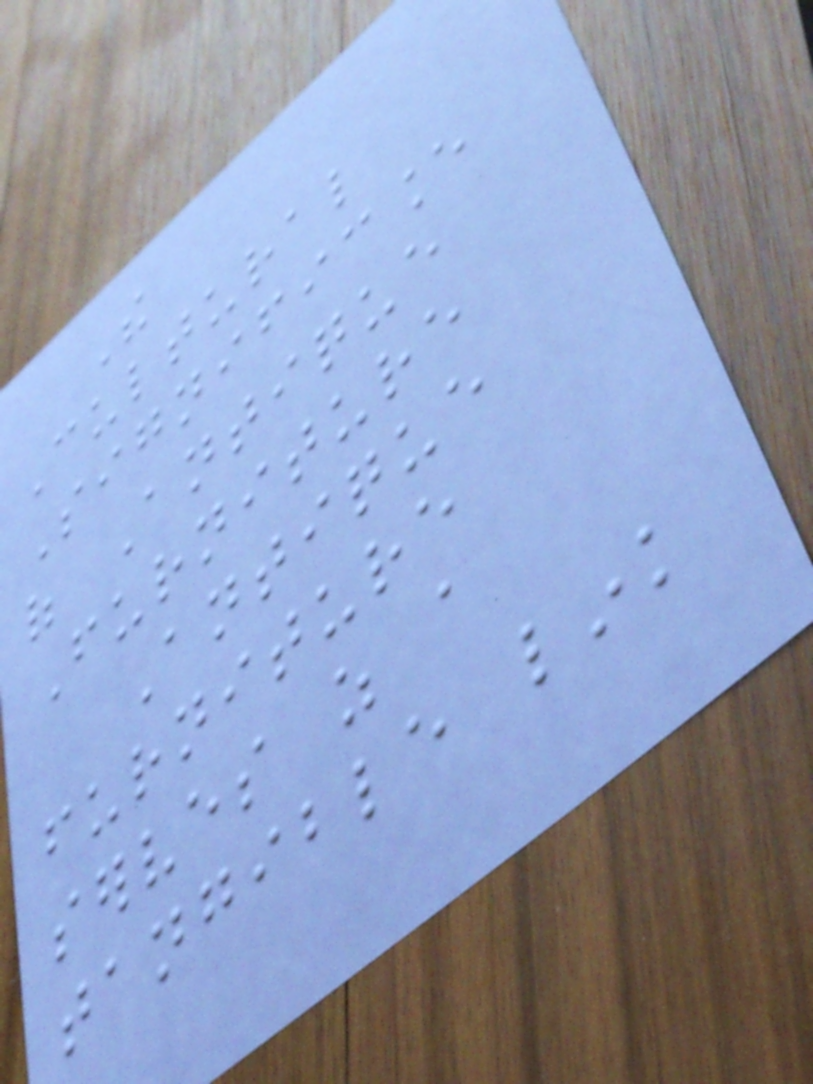The
Cultural
Significance
of Antique
Furniture
Antique
furniture
serves as a
tangible link
